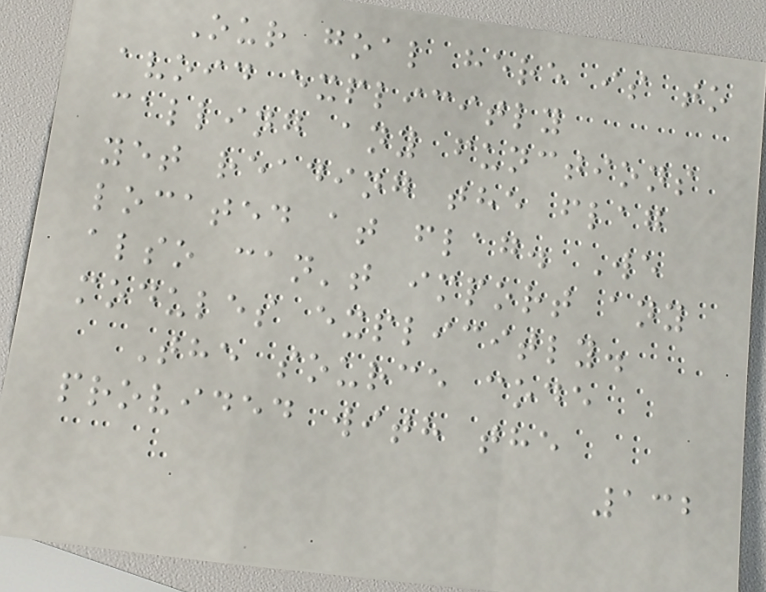Our goal here is to
avoid explicitly
calling any functions
yet reading the flag
located at flag. We
also can't import any
modules explicitly.
The source code
provided with the
132
